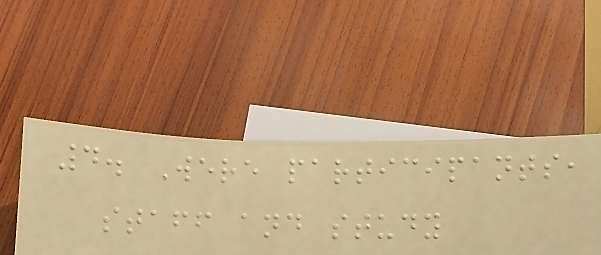4. Were participants,
staff and study
